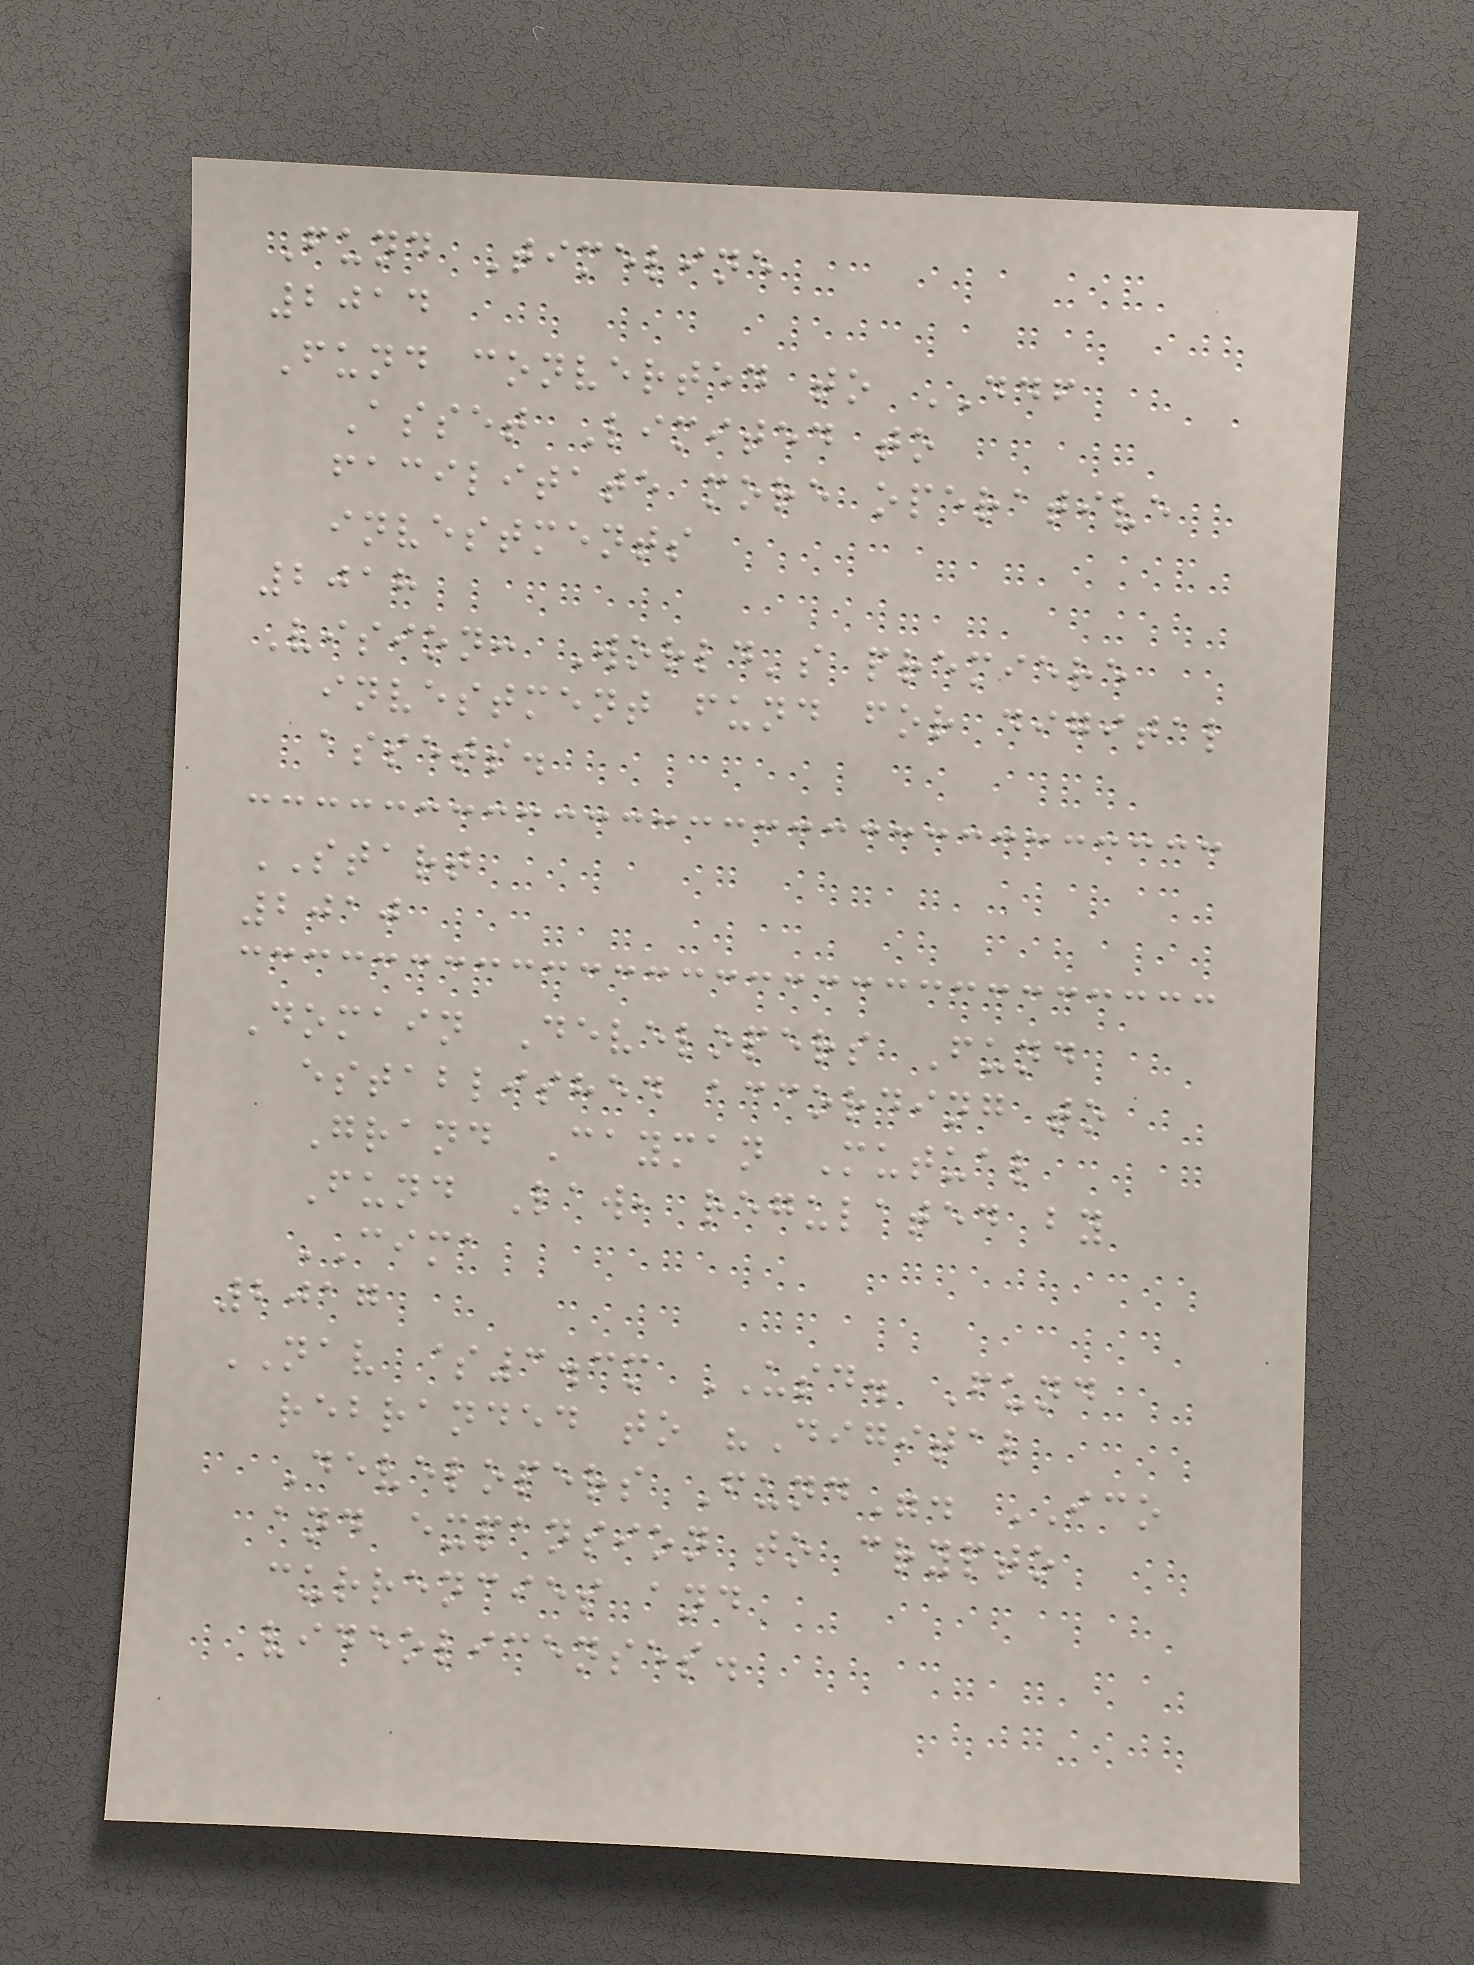Fund Timeline
2014
Fund converted to DDF
Asset Limited to
facilitate more operative
investments
2018
Vision: World's premiere
investment fund for digital
assets.
START
2010
Domain Developers Fund
established according to
Grand Cayman Mutual
Fund Law, regulated by
CIMA
2017
NAV $3.3m USD. Fund
rebranded to "Digital
Developers Fund". ICO
and expansion to crypto
currencies and
videolicenses.
